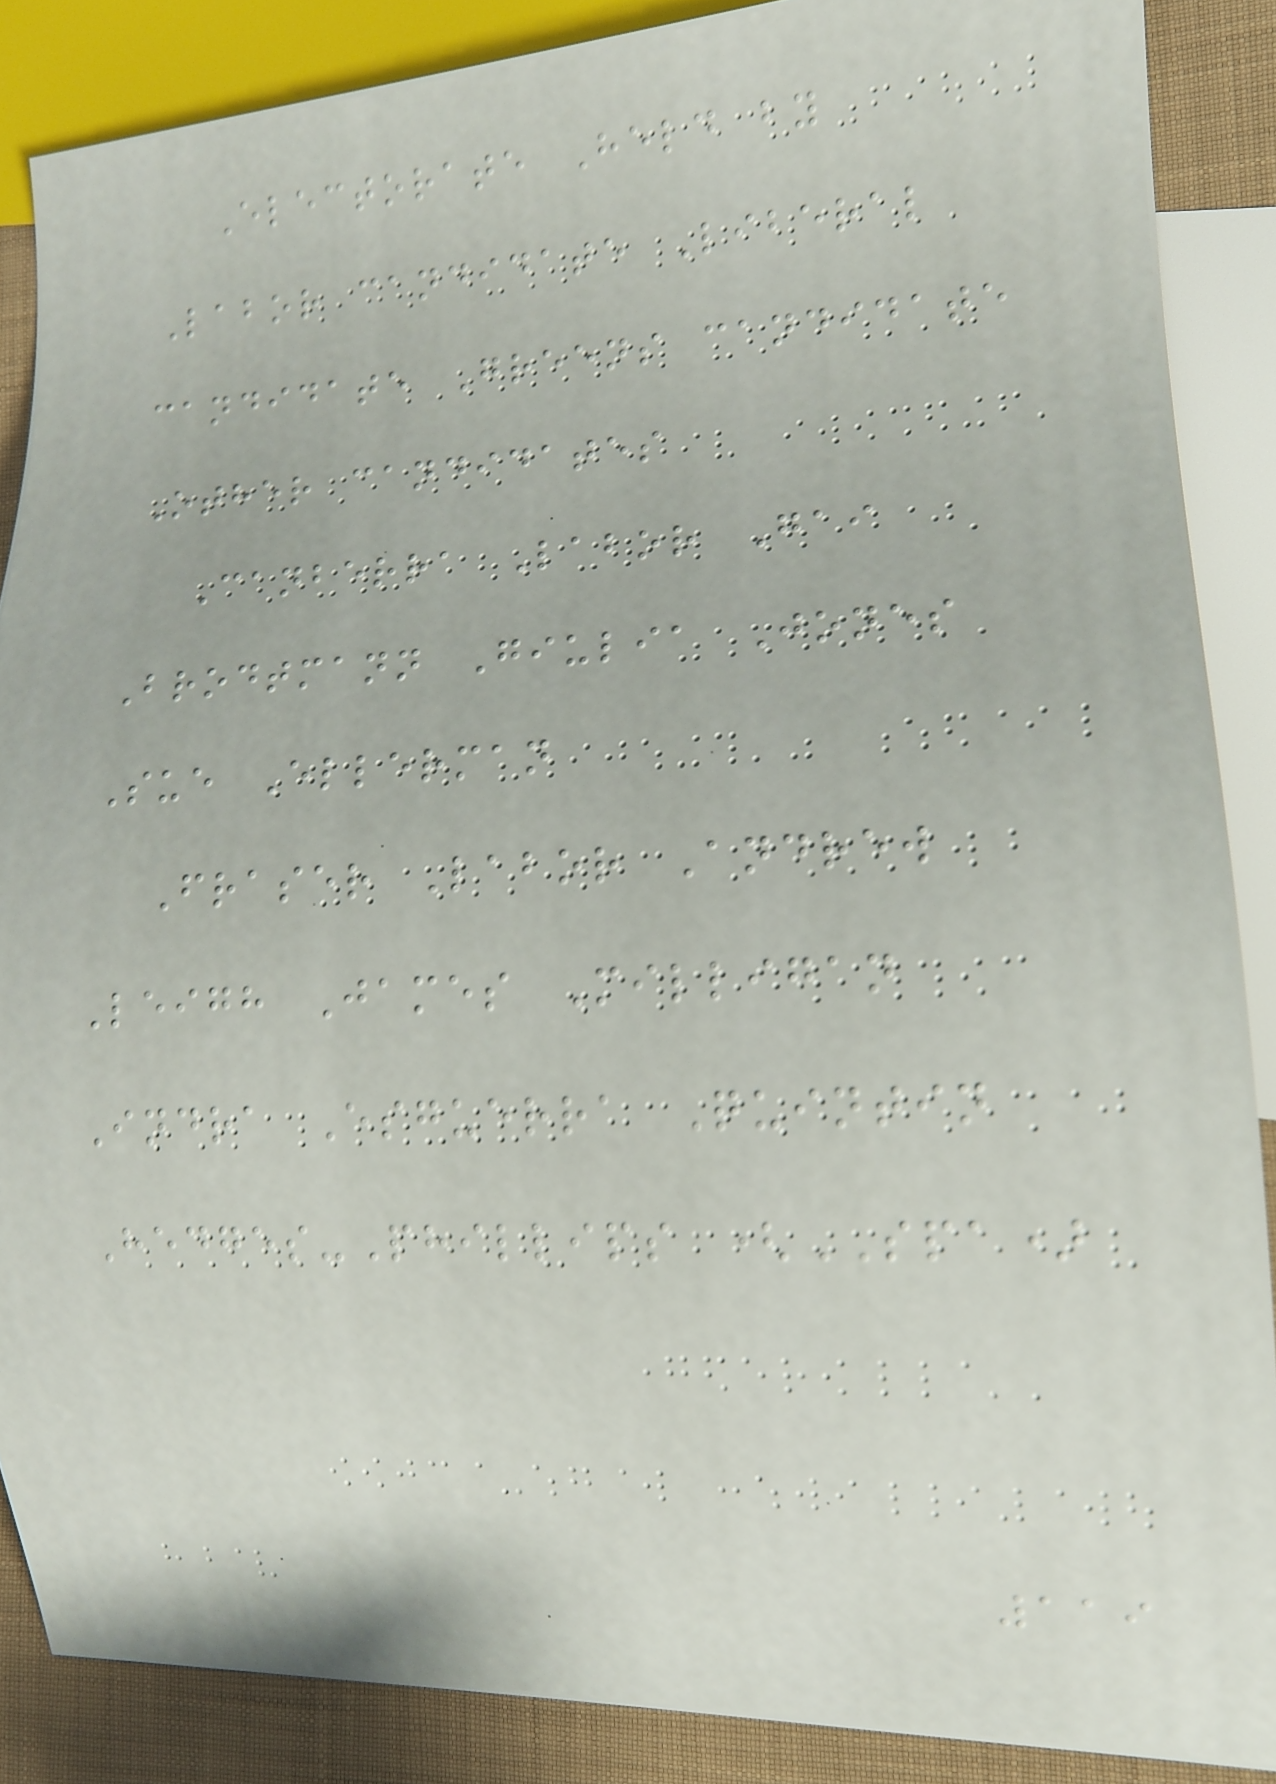Electorate Held by
Labor candidate Liberal
candidate Greens candidate
Other candidates
Canberra Labor Gai
Brodtmann Giulia Jones
Sue Ellerman
Fraser Labor Andrew
Leigh James Milligan
Indra Esguerra Quintin
Hedges-Phillips (SPA)
119
